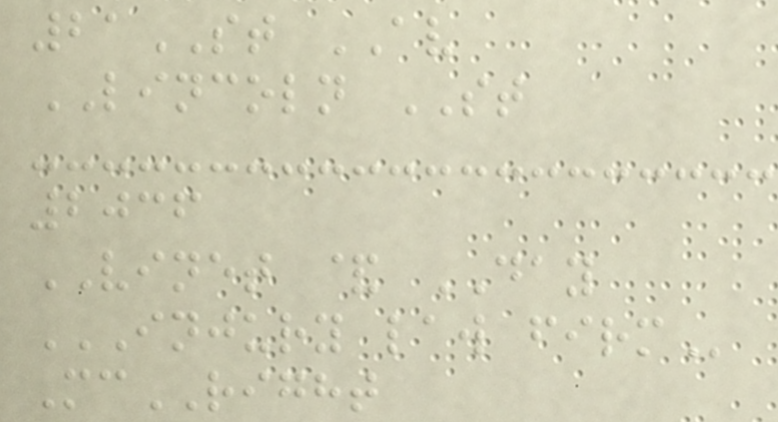21ST AV
LINCOLN ST
2036
VINET & DAY
INJURY LAW FIRM
McRIGHT
